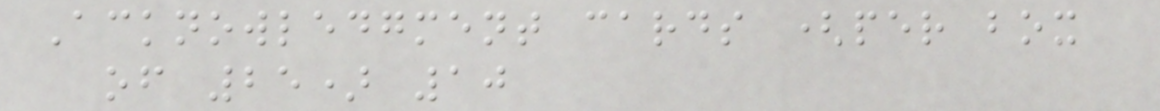Acknowledgment cards (per box
of 25) 10
